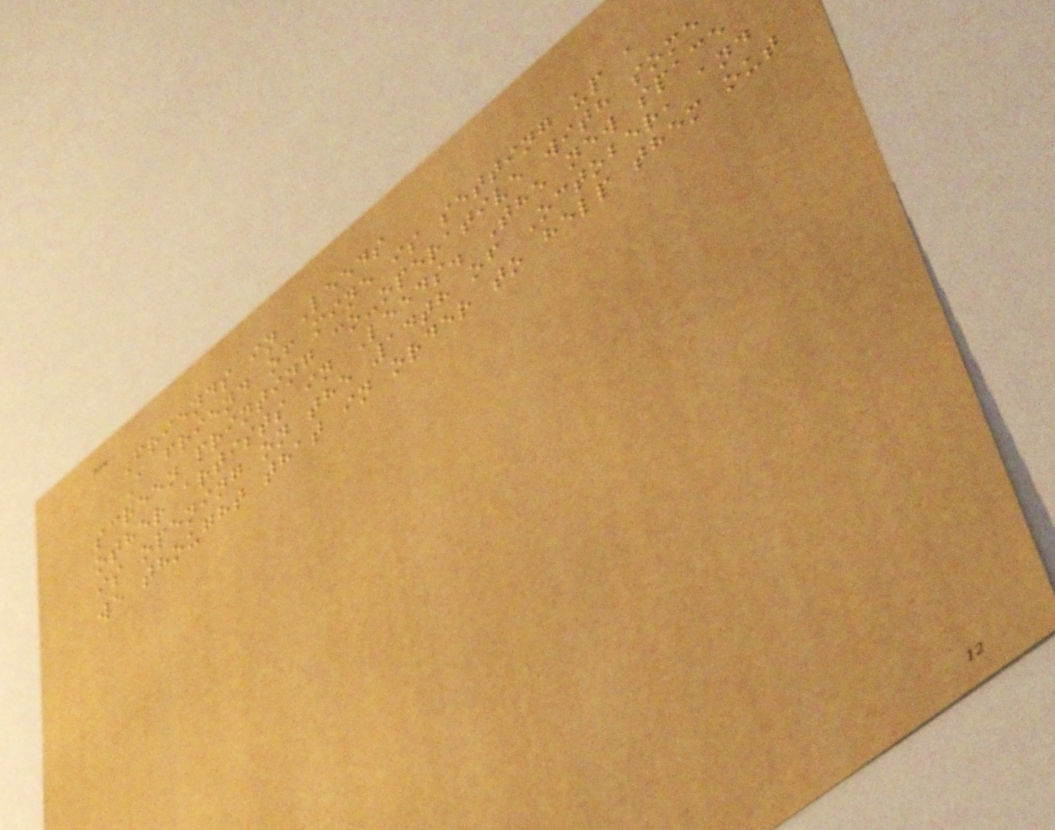Friends in Leeds
A friend of mine is setting up a
screen printing co-operative with some
other artists in Leeds. The new space
is opening on the 14th of October, and
we thought that in order to help them out
